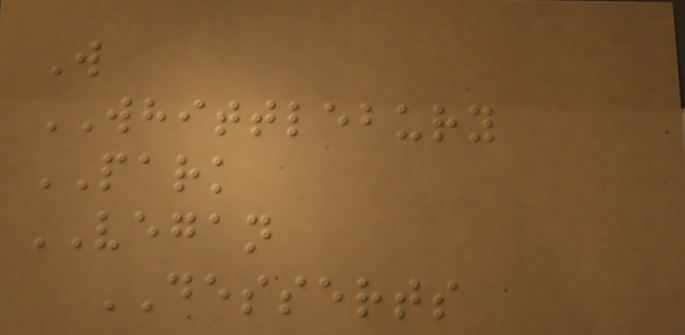W
WHITTLEBURY
PARK
VEGAN
DESSERTS
